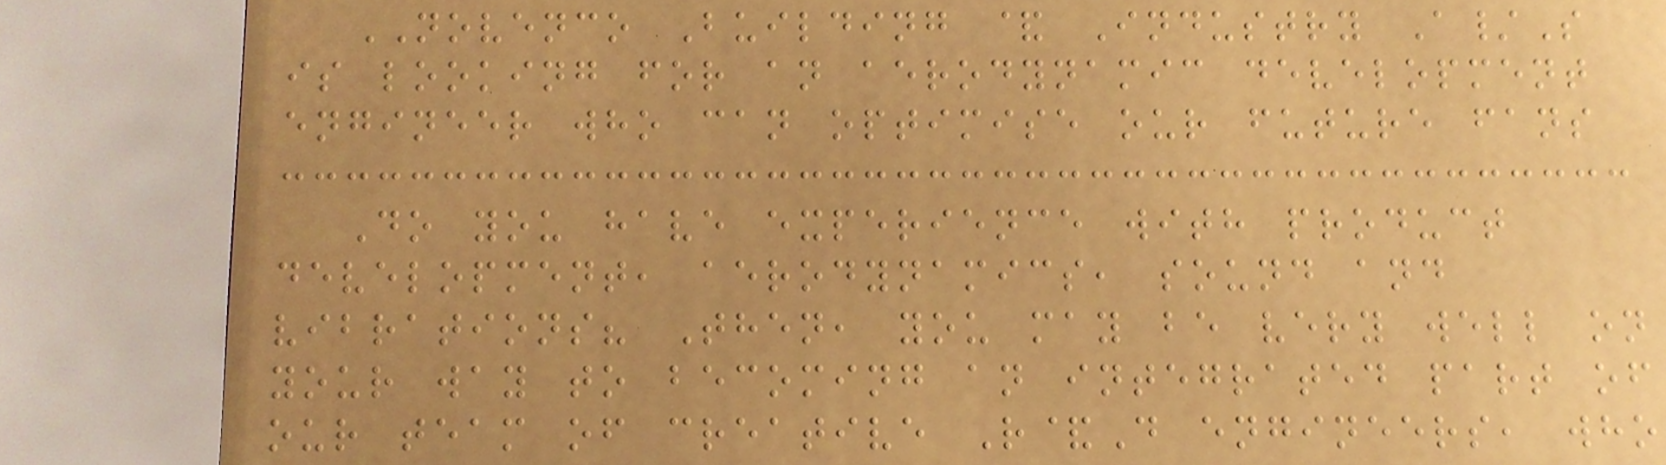NOVENCO Building & Industry A/S
is looking for an aerodynamic development
engineer who can optimise our future fans
Do you have experience with product
development, aerodynamics, sound and
vibrations? Then, you may be very well on
your way to becoming an integrated part of
our team of creative R&D engineers, who
